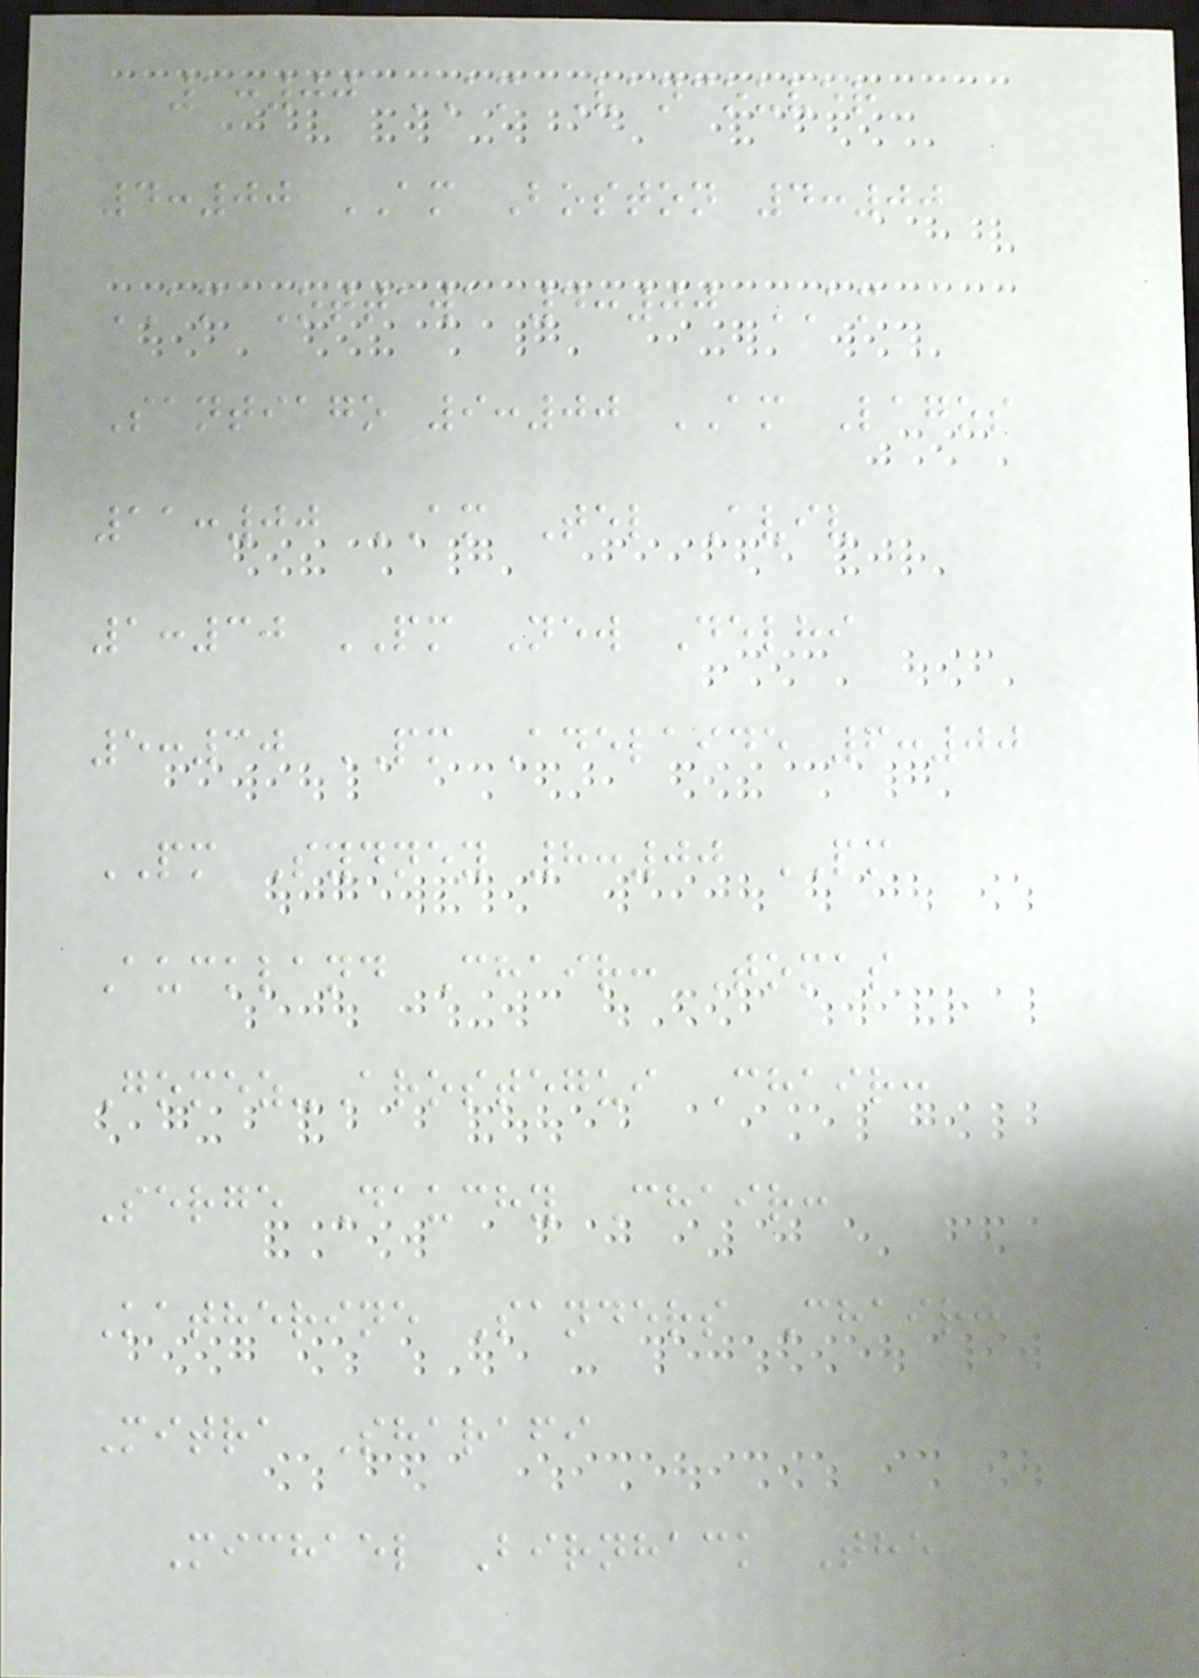1:00 AM Vancouver
4:00 AM Boston 4:00
AM Ottawa 4:00 AM
Santiago 9:00 AM Lagos
11:00 AM Tel Aviv
1:30 PM New Delhi
5:30 PM Adelaide 6:00
PM Sydney 8:00 PM
Auckland Chair: Tomas
Gomez-Arostegui Chair:
Serge Dauchy Chair:
Katherine Sanders Chair:
Mitra Sharafi
Michael Birnhack The
